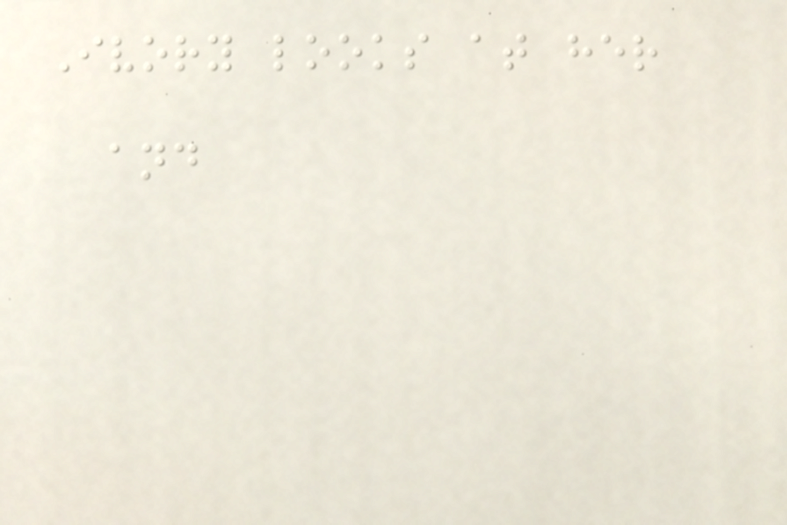Ivory looks at her
and
